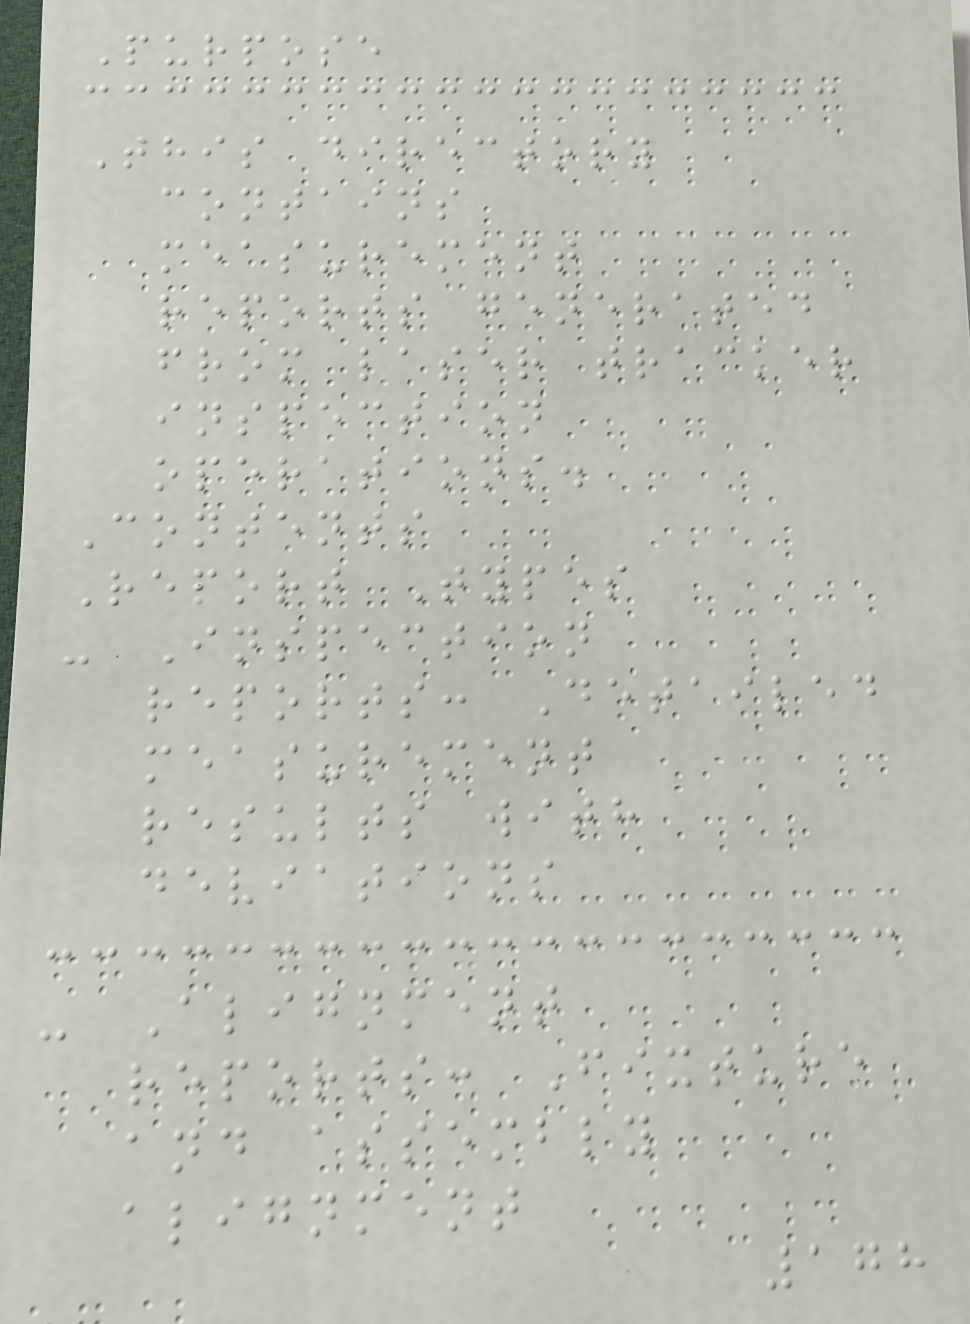Purpose
This directory
contains
measurement
reports generated
from laser tracker
inspection
operations.
Contents
Report Types
- Inspection
reports: Detailed
measurement
results with
deviations
- Alignment
reports: Fixture
and assembly
alignment
178
